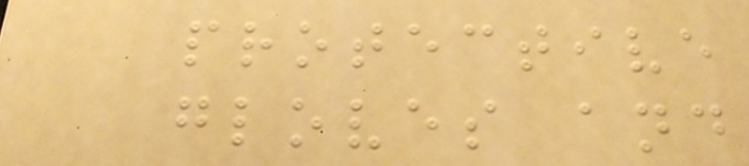protective
gloves and
